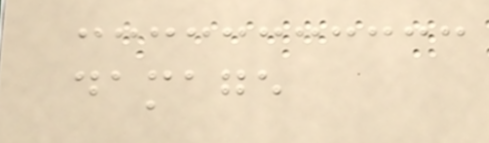damage
